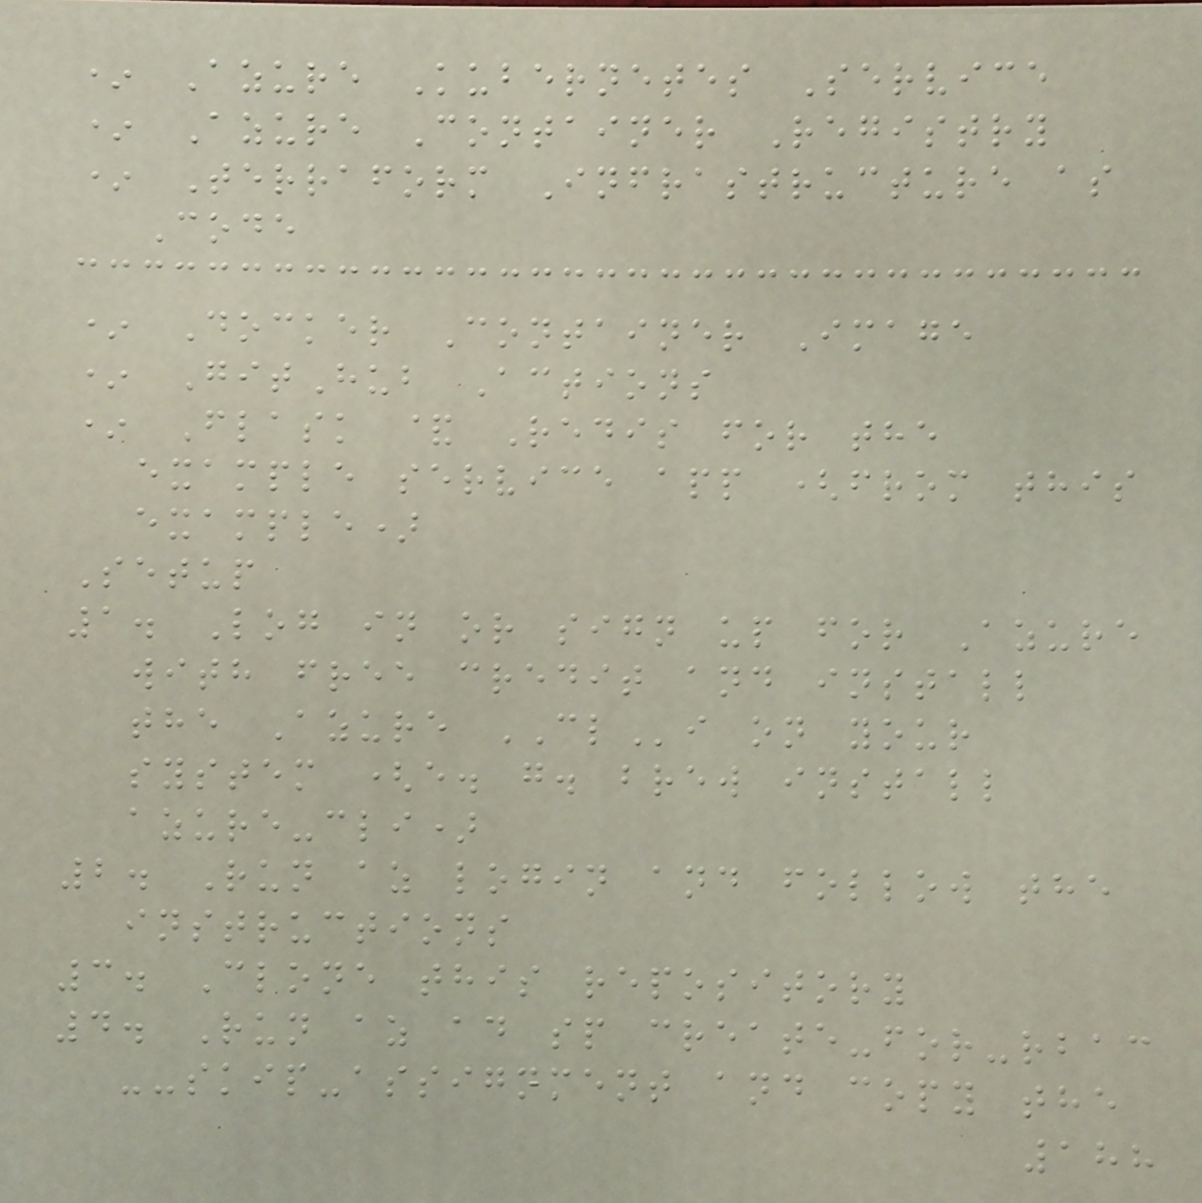* Azure Kubernetes Service
* Azure Container Registry
* Terraform Infrastructure as
Code
* Docker Container Image
* GitHub Actions
* Flask & Redis for the
example service app (from this
example)
Setup
1. Log in or sign up for Azure
with free credit and install
the Azure CLi on your
system (e. g. brew install
azure-cli)
2. Run az login and follow the
instructions
3. Clone this repository
4. Run az ad sp create-for-rbac
--skip-assignment and copy the
188
